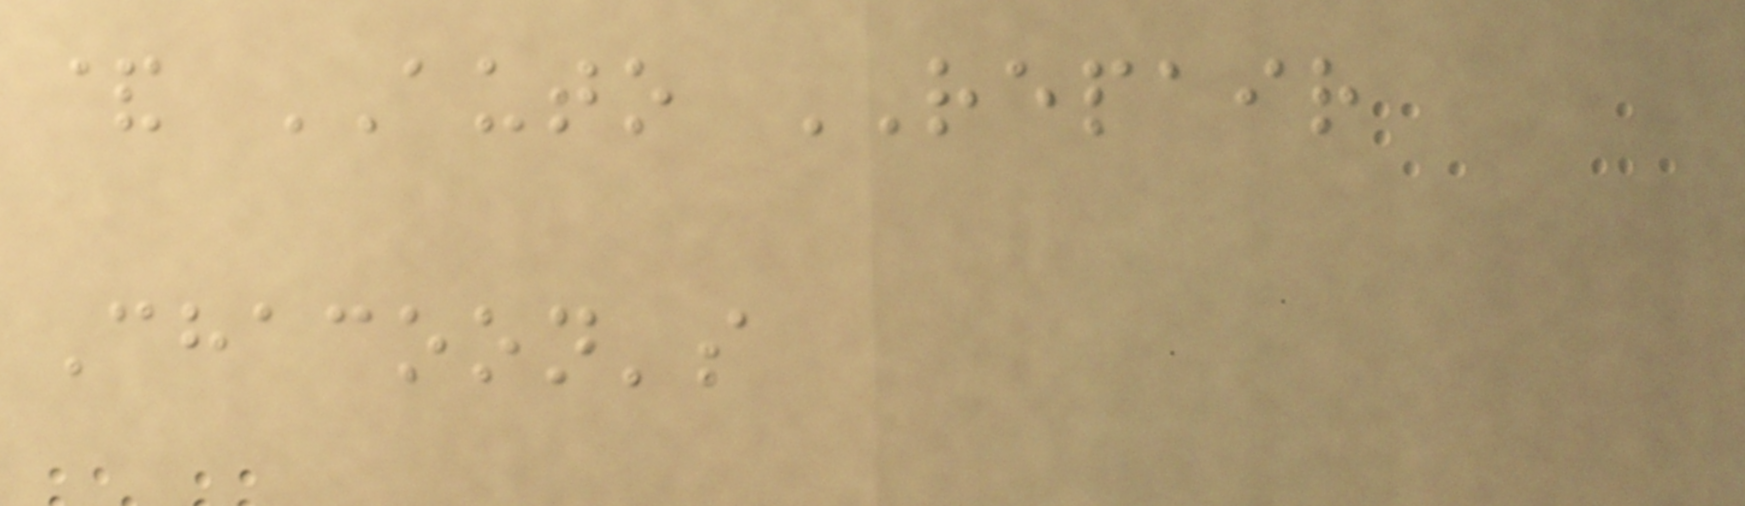& AUTO REPAIR
Chacoon's
